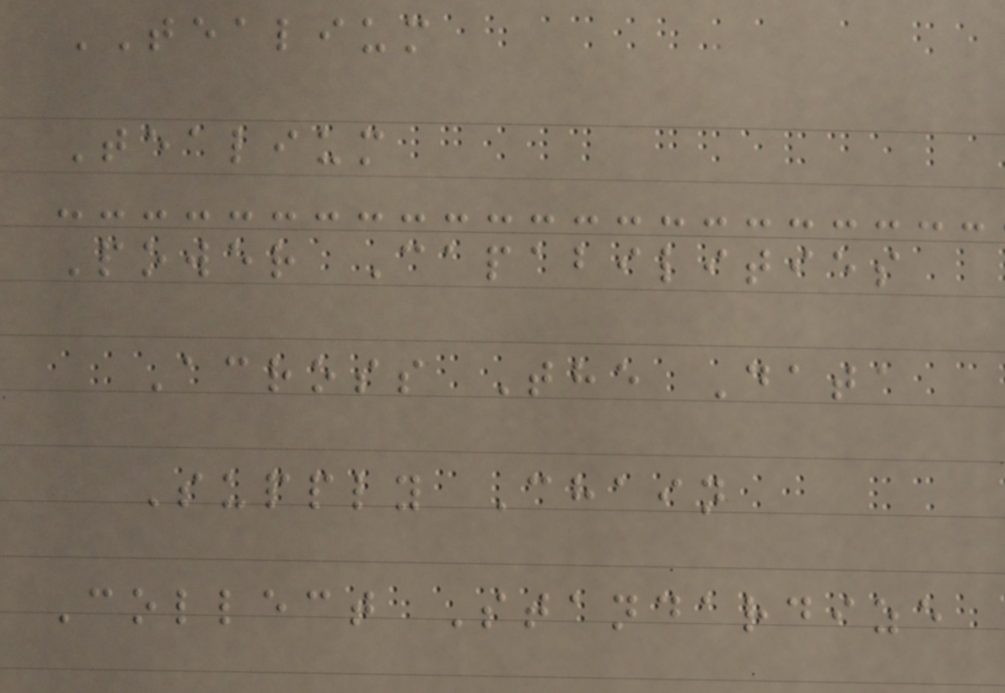TEALIUM
Tealium
Power Capabilities
Across The Data
Supply Chain
Collect Standardize
